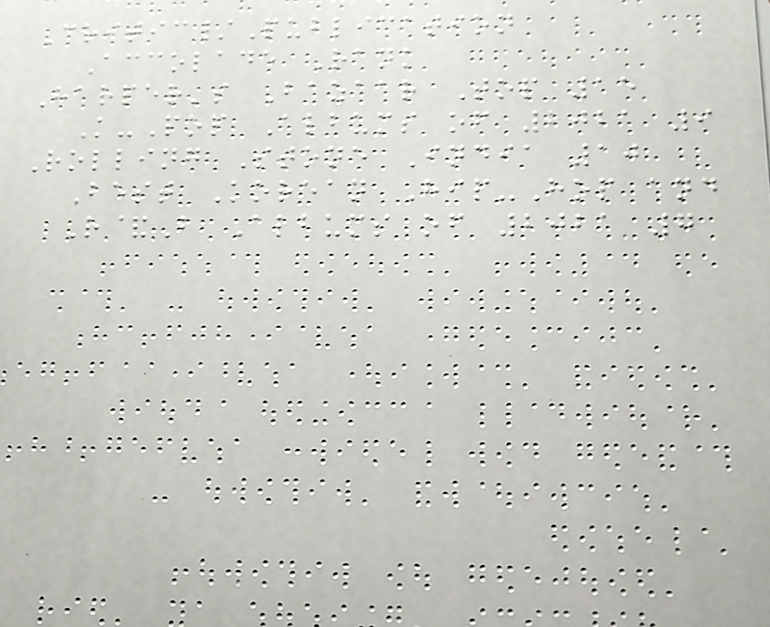Critic/Publication
Accolade Rank
Harper's Bazaar Top 15
K-Pop Albums of 2021 9
Rolling Stone India 10
Best Korean Hip-Hop and
R&B Albums of 2021 7
